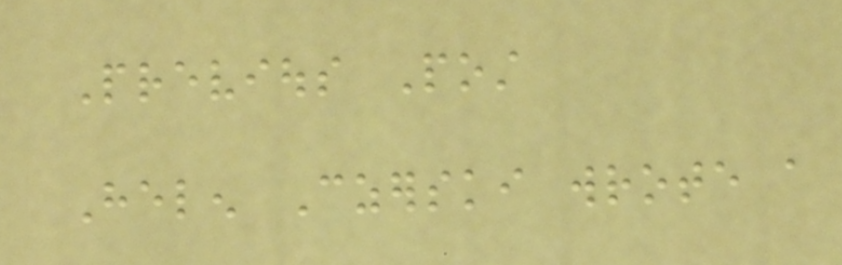Previous Post
Helen Czerski wrote a
